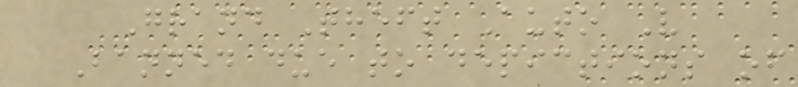Grand Theft Auto V
Banned due to depictions of
